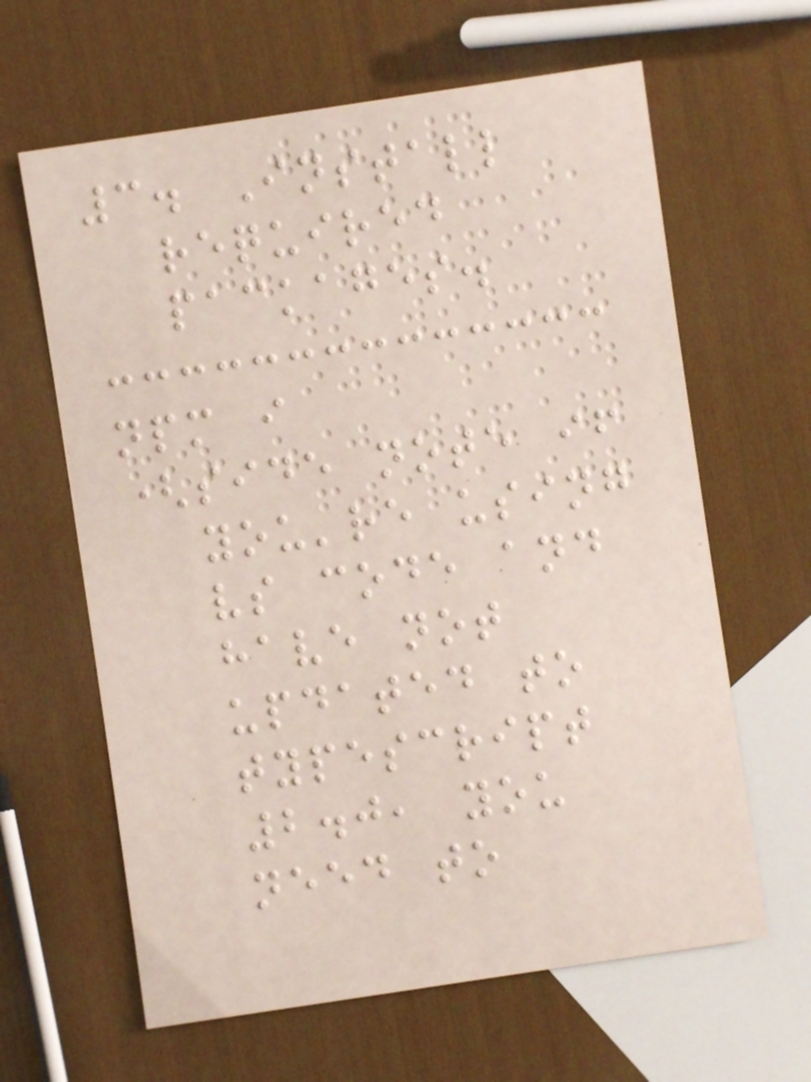3. Install
required
packages.
npm i
(side note if
you're using
vs code and
have not
updated to
typescript
2.0, you
need to
